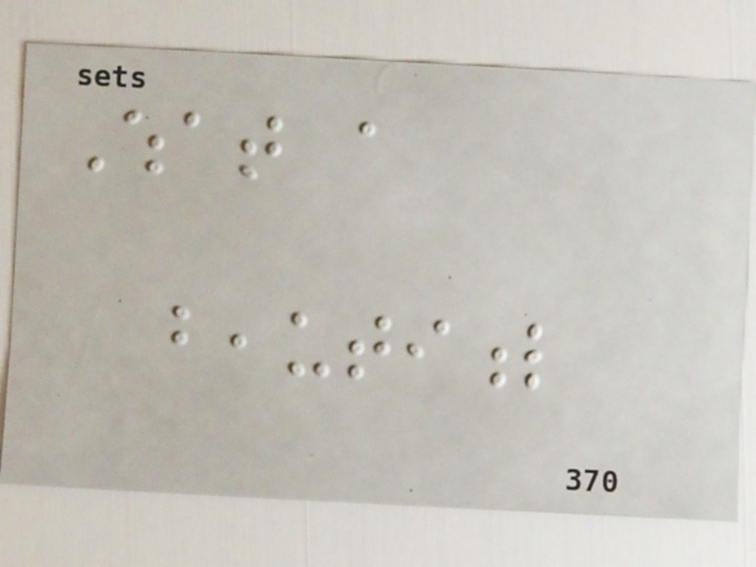What a
beautiful
